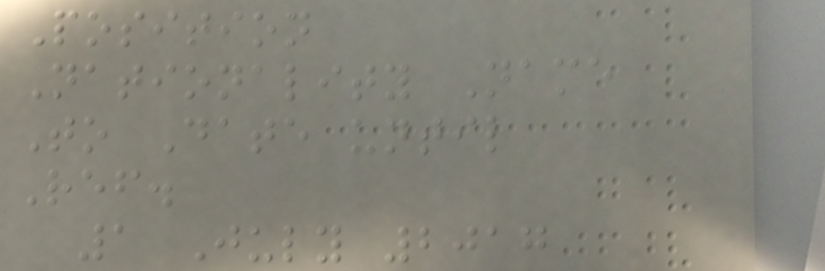Position
Nationality Name
To Date until
Ref.
1 July 2017
